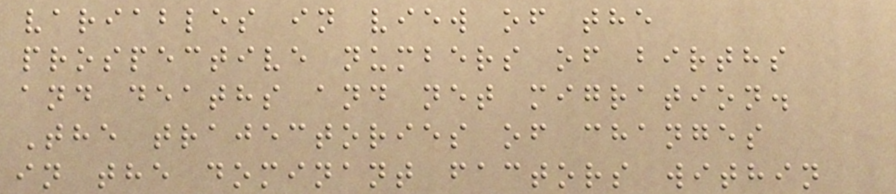variables in view of the
prospective numbers of births
and deaths and net migration.
The trajectories of changes
in the dominant factors within
